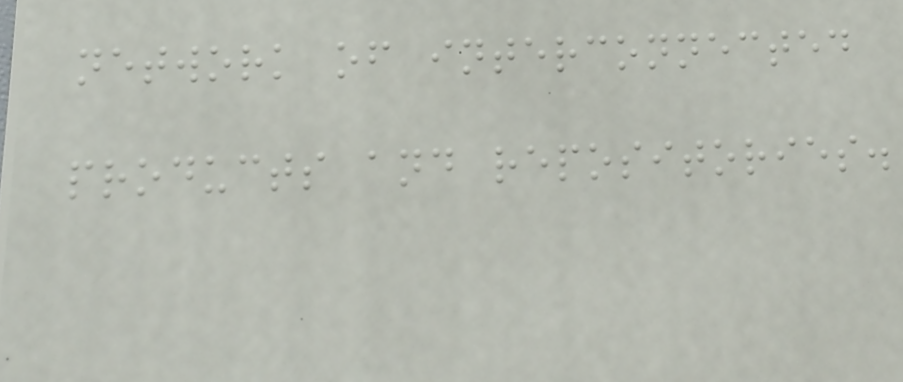network of interconnected
products and repositories.
